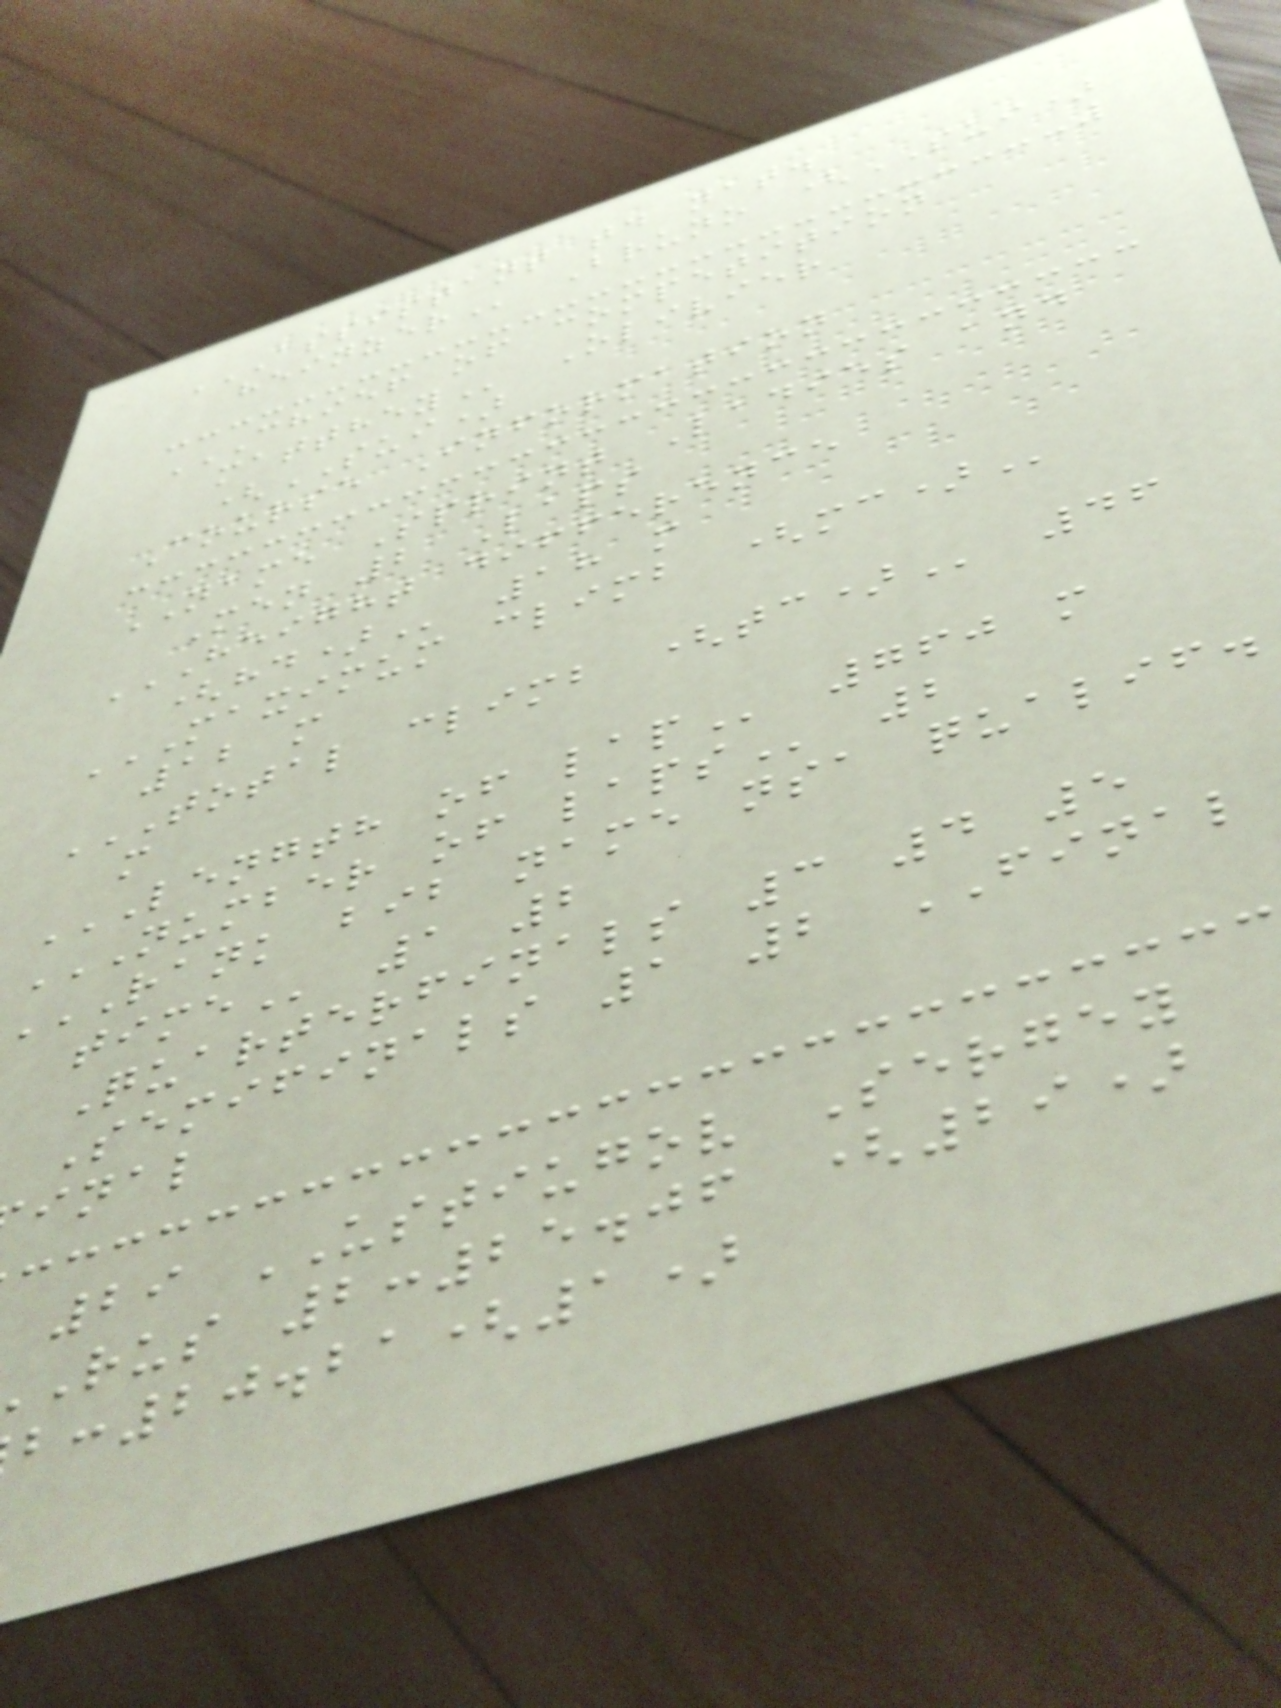ASSISTANT TD NAT.
Bruno (SUI)
CHIEF OF COMPETITION
Olivier
(SUI)
Course Information
NAME Sprint Ladies and
Men 2 Laps
HEIGHT DIFFERENCE
18 m
MAXIMUM CLIMB (MC)
12 m
TOTAL CLIMB (TC) 46
m
LENGTH OF LAP 760 m
NUMBER OF LAPS 2
RANK BIB NAME NSA QUALIF.
1 2
Quarterfinals 3 4 5
Semifinals 1 2 FINAL
inal
29 USTIUGOV Sergey
rus 2:25.06 (29)
:20.21(1)
